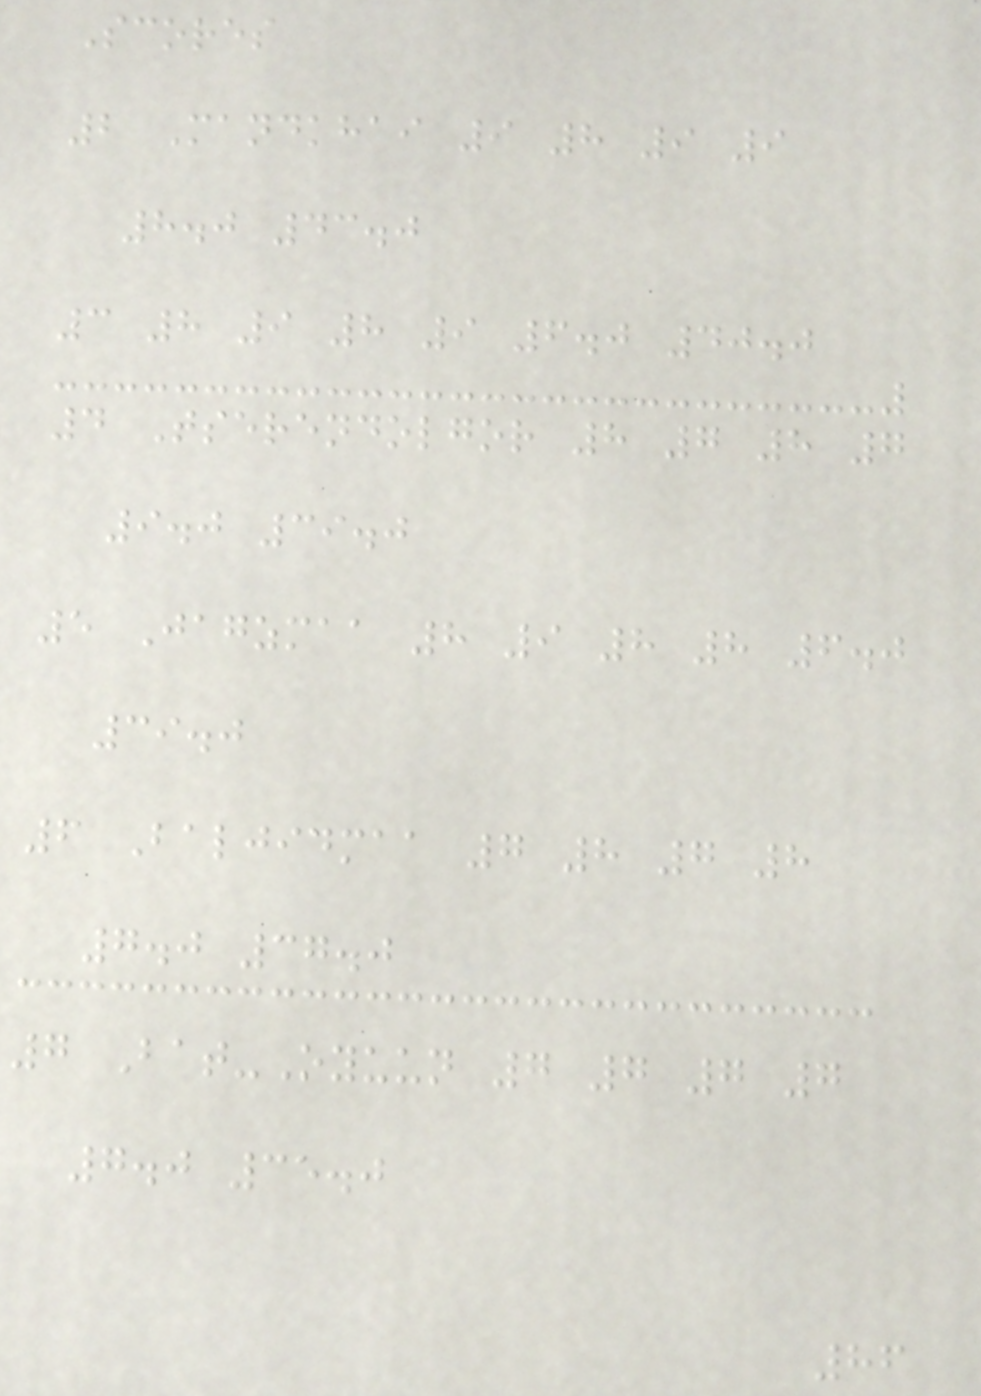Scores
2 Mandkhai 9 8 9 9
8.0 43.0
3 8 9 8 9 6.0 40.0
4 Tserendolgor 8 7 8 7
9.0 39.0
5 Jagzmaa 8 9 8 8 6.0
39.0
6 Baljidmaa 7 8 7 8
7.0 37.0
7 Bat-Oyuun 7 7 7 7
7.0 35.0
86
